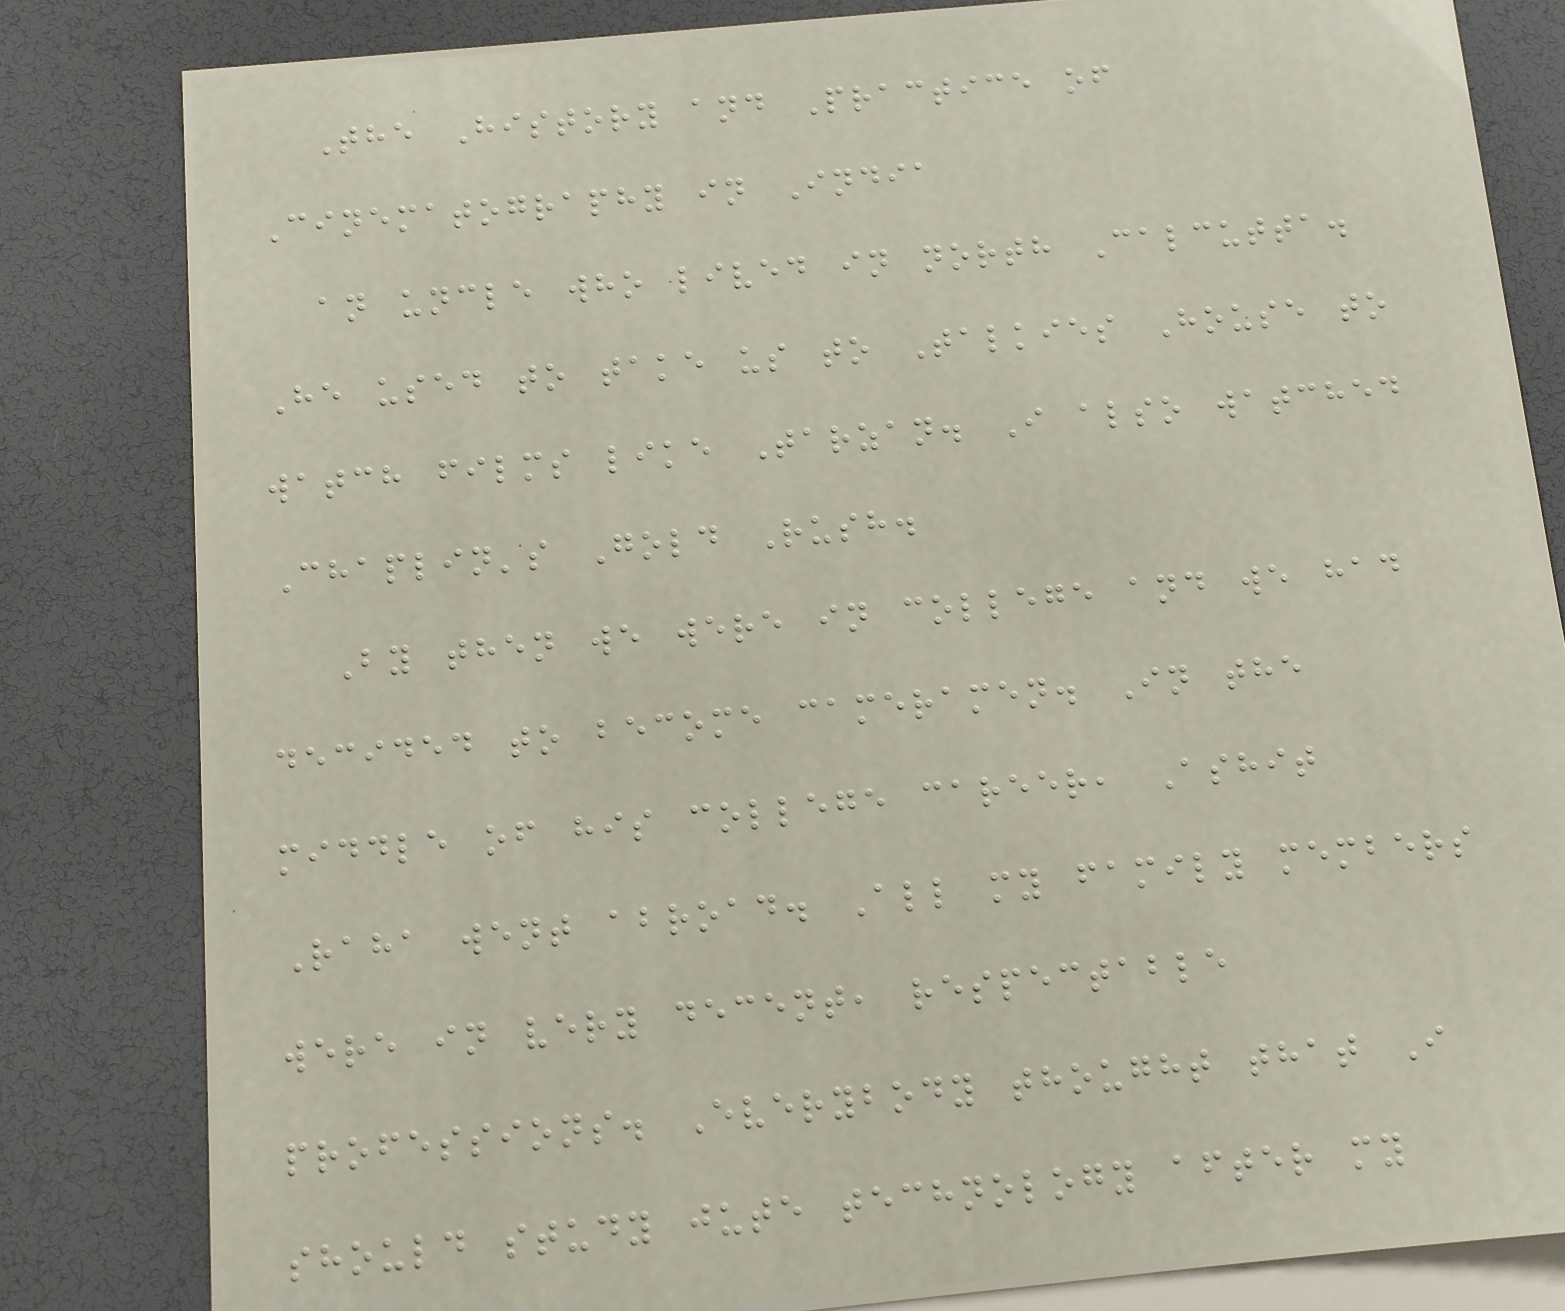The History and Practice of
Cinematography in India
an uncle who lived in north Calcutta.
He used to take us to Talkies House to
watch films like Tarzan. I also watched
Chaplin's Gold Rush.
By then we were in college and we had
decided to become cameramen. In the
middle of his college career, Ashit
Raha went abroad. All my family members
were in very decent, respectable
professions. Everybody thought that I
should study jute technology after my
